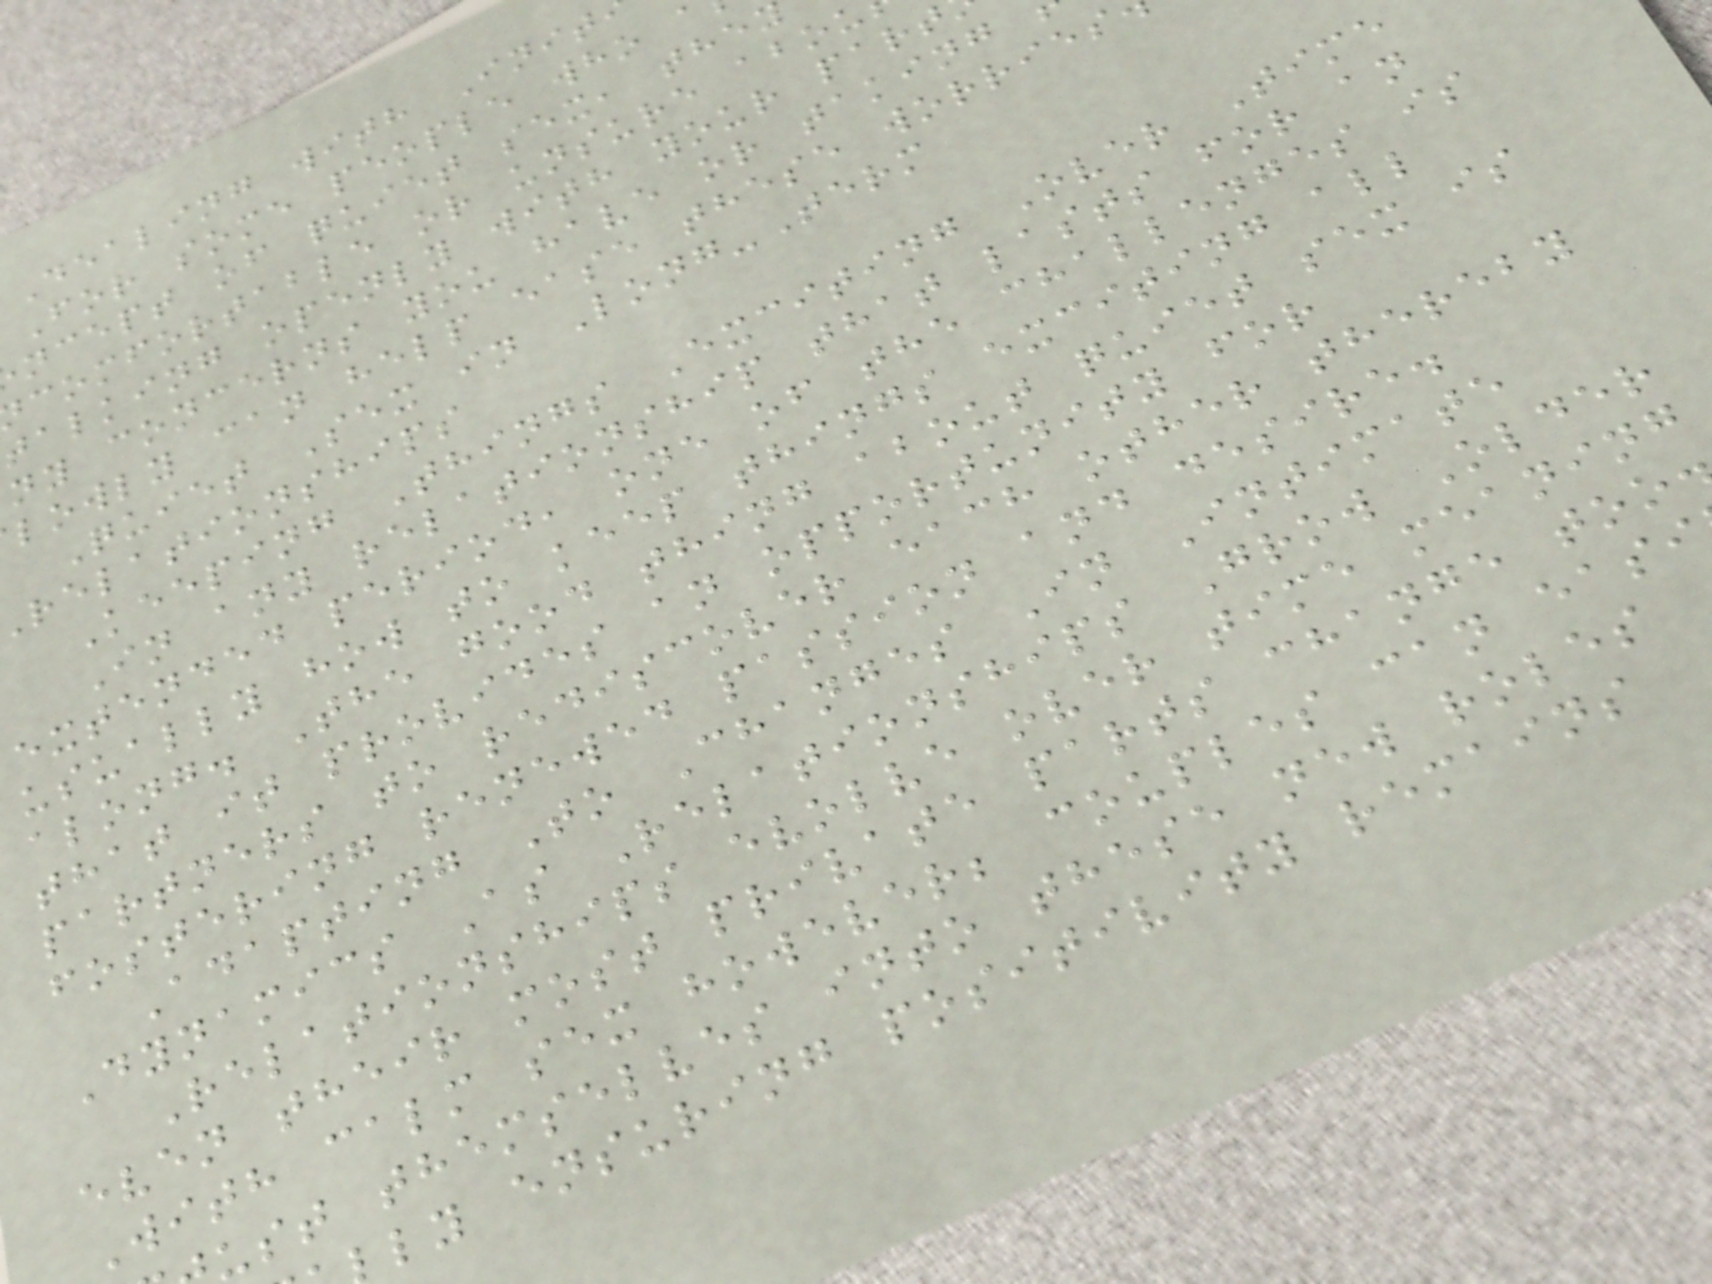Dealing with Init
For some people who
ncept of quiet sex, the
comfortable or unsure abou
talking openly with your part
ny concerns you have or taking
lowly can help ease these worries
Quiet Sex in Long-Term
relationships
Keeping Things Exciting Over Time
In any relationship that lasts for an
extended period, one of the challenges is
usually how to keep things exciting all
along. The good thing about quiet sex is
that it provides an opportunity for
partners to rediscover each other thereby
fostering renewed passion and desire.
Adapting To Changes In Intimate
Dynamics As Relationships Grow Older
Relationships evolve over time meaning
even their most private parts change too
With calm sex however; couples can easi
ust themselves into these new roles
ly ensuring positivity remains
